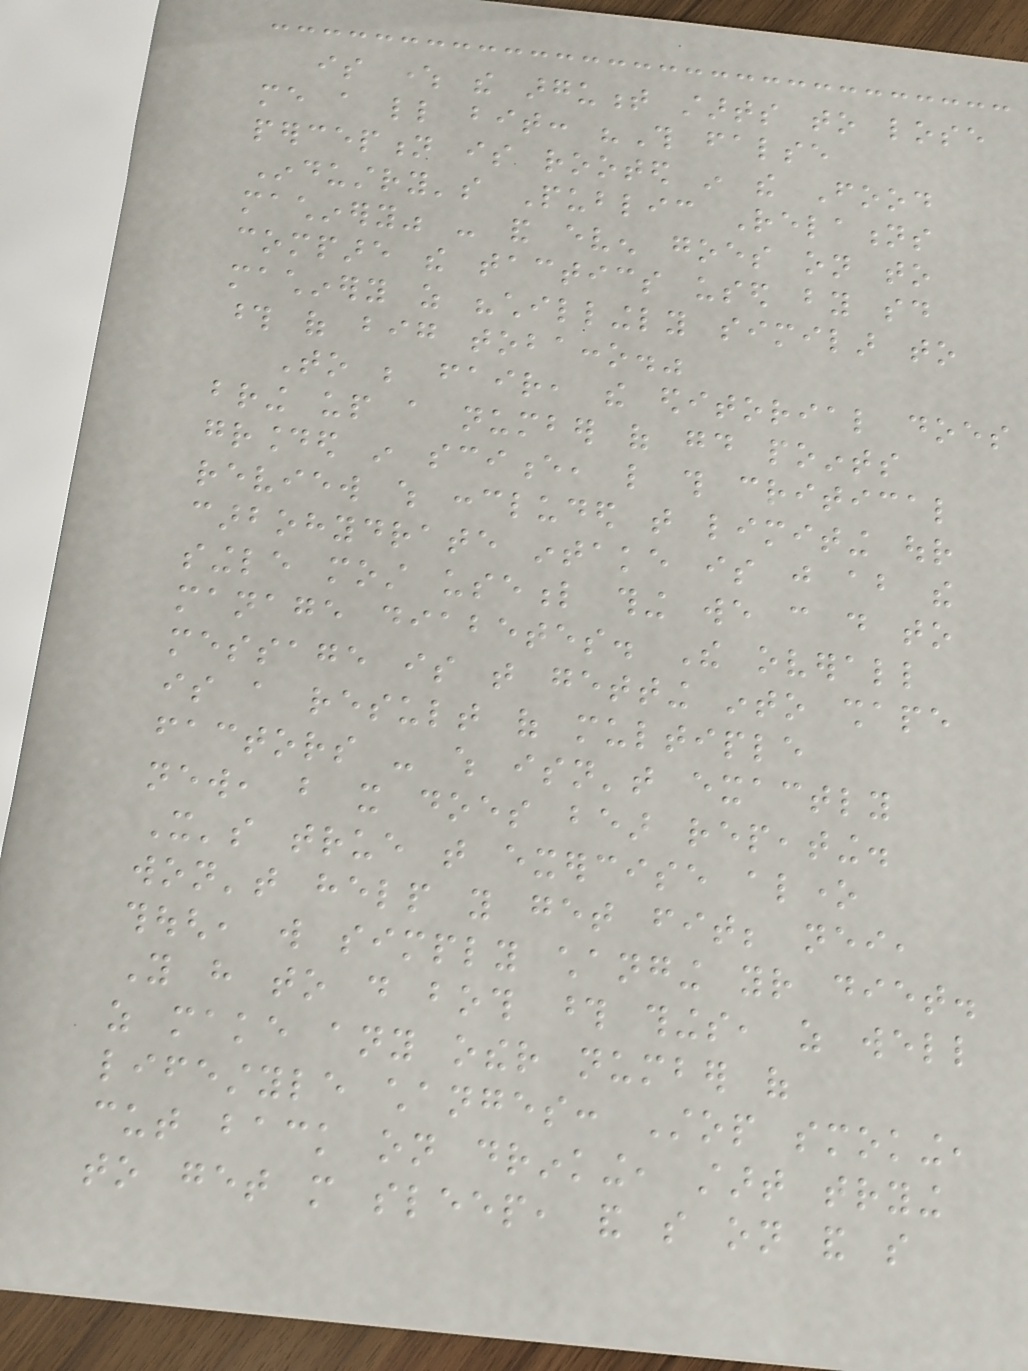is where the argument starts to lose
me a little bit: "This false
perception is rooted in the Food
Industry's Public Relations
machinery" - and even goes on to
compare the tactics used by said
machinery as "chillingly similar to
those of big tobacco."
To be fair, the editorial does
bring up a number of good points
grounded in science, like this critical
review which concluded that limiting our
carbohydrate intake is just about the
single most useful thing we can do to
manage diabetes. The overall
message is that getting into shape
is a result of multiple
factors - which isn't exactly
new, but it does bear repeating.
It's true that exercise alone
won't help you get fit; neither,
though, will simply changing your diet.
You have to do both those things, as well
as make any other number of
lifestyle changes: Stop smoking,
cut back on drinking, start trying
to get more sleep, and so on and so
